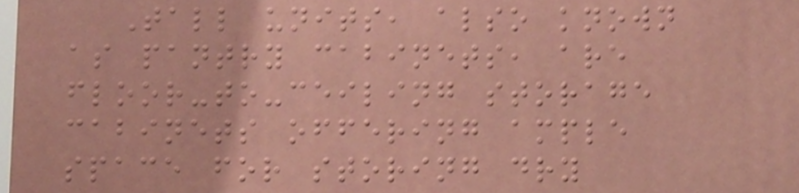Tall units, also known
as pantry cabinets, are
floor-to-ceiling storage
cabinets offering ample
space for storing dry
